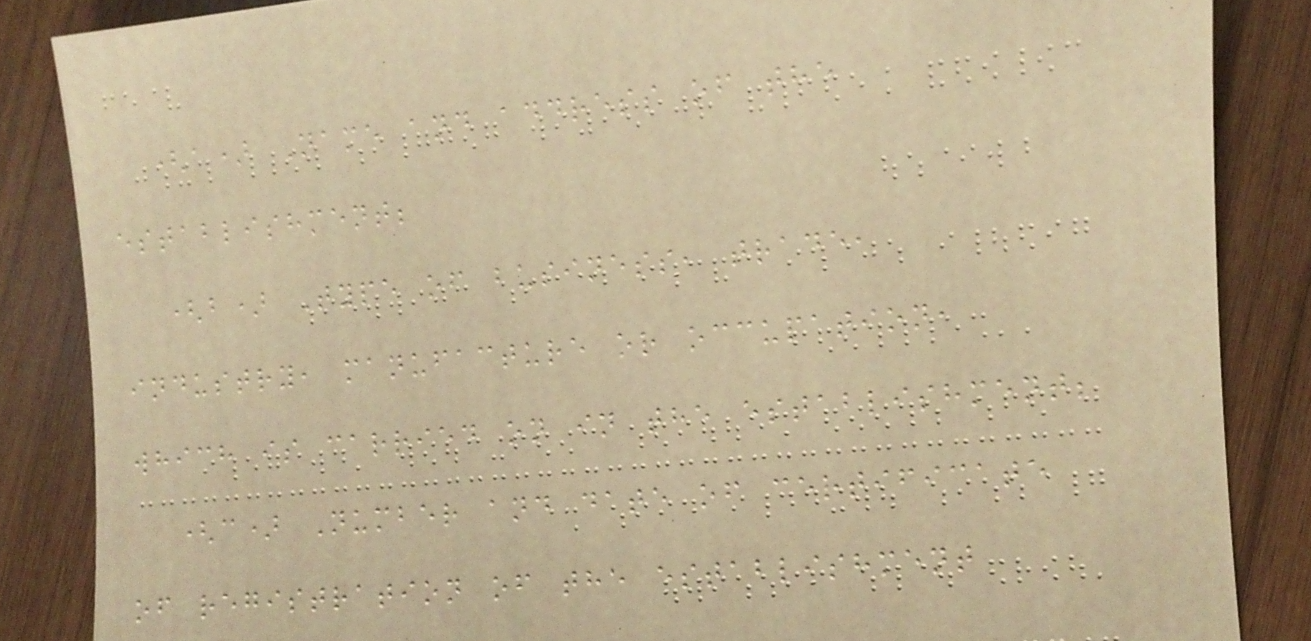(a) Name and address of the
establishment;
(b) Type of business, trade,
industry, manufacture or occupation,
which is carried on in the establishment;
(c) Number and date of certificate
of registration of the establishment
